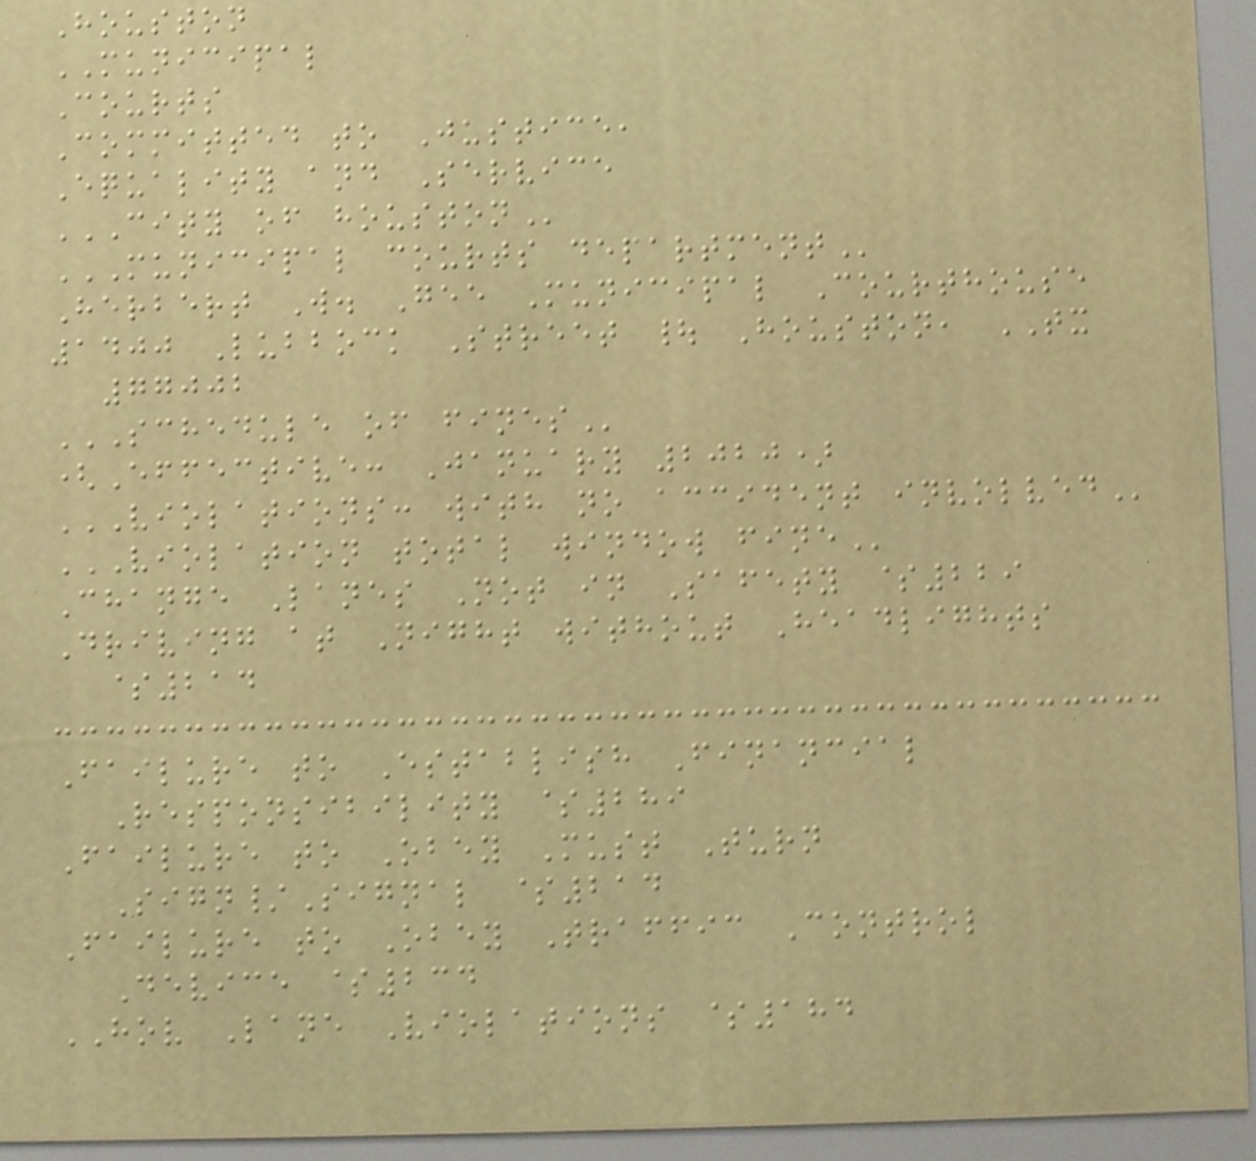Houston
MUNICIPAL
Courts
Committed to Justice,
Equality and Service
CITY OF HOUSTON
MUNICIPAL COURTS DEPARTMENT
Herbert W. Gee Municipal Courthouse
1400 Lubbock Street | Houston, TX
77002
SCHEDULE OF FINES
(Effective: January 2020)
VIOLATIONS: WITH NO ACCIDENT INVOLVED
VIOLATION TOTAL WINDOW FINE
Change Lanes Not in Safety $229
Driving at Night without Headlights
$214
Failure to Establish Financial
Responsibility $289
Failure to Obey Must Turn
Sign/Signal $214
Failure to Obey Traffic Control
Device $234
HOV Lane Violations $184
